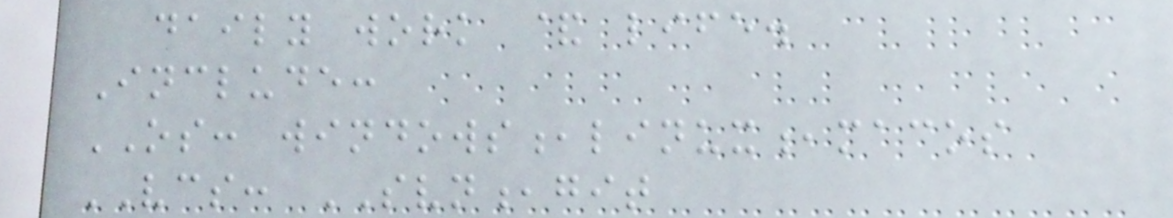daily work & life.
Include:
OS: windows,linux,macos
VCS: SVN,git
